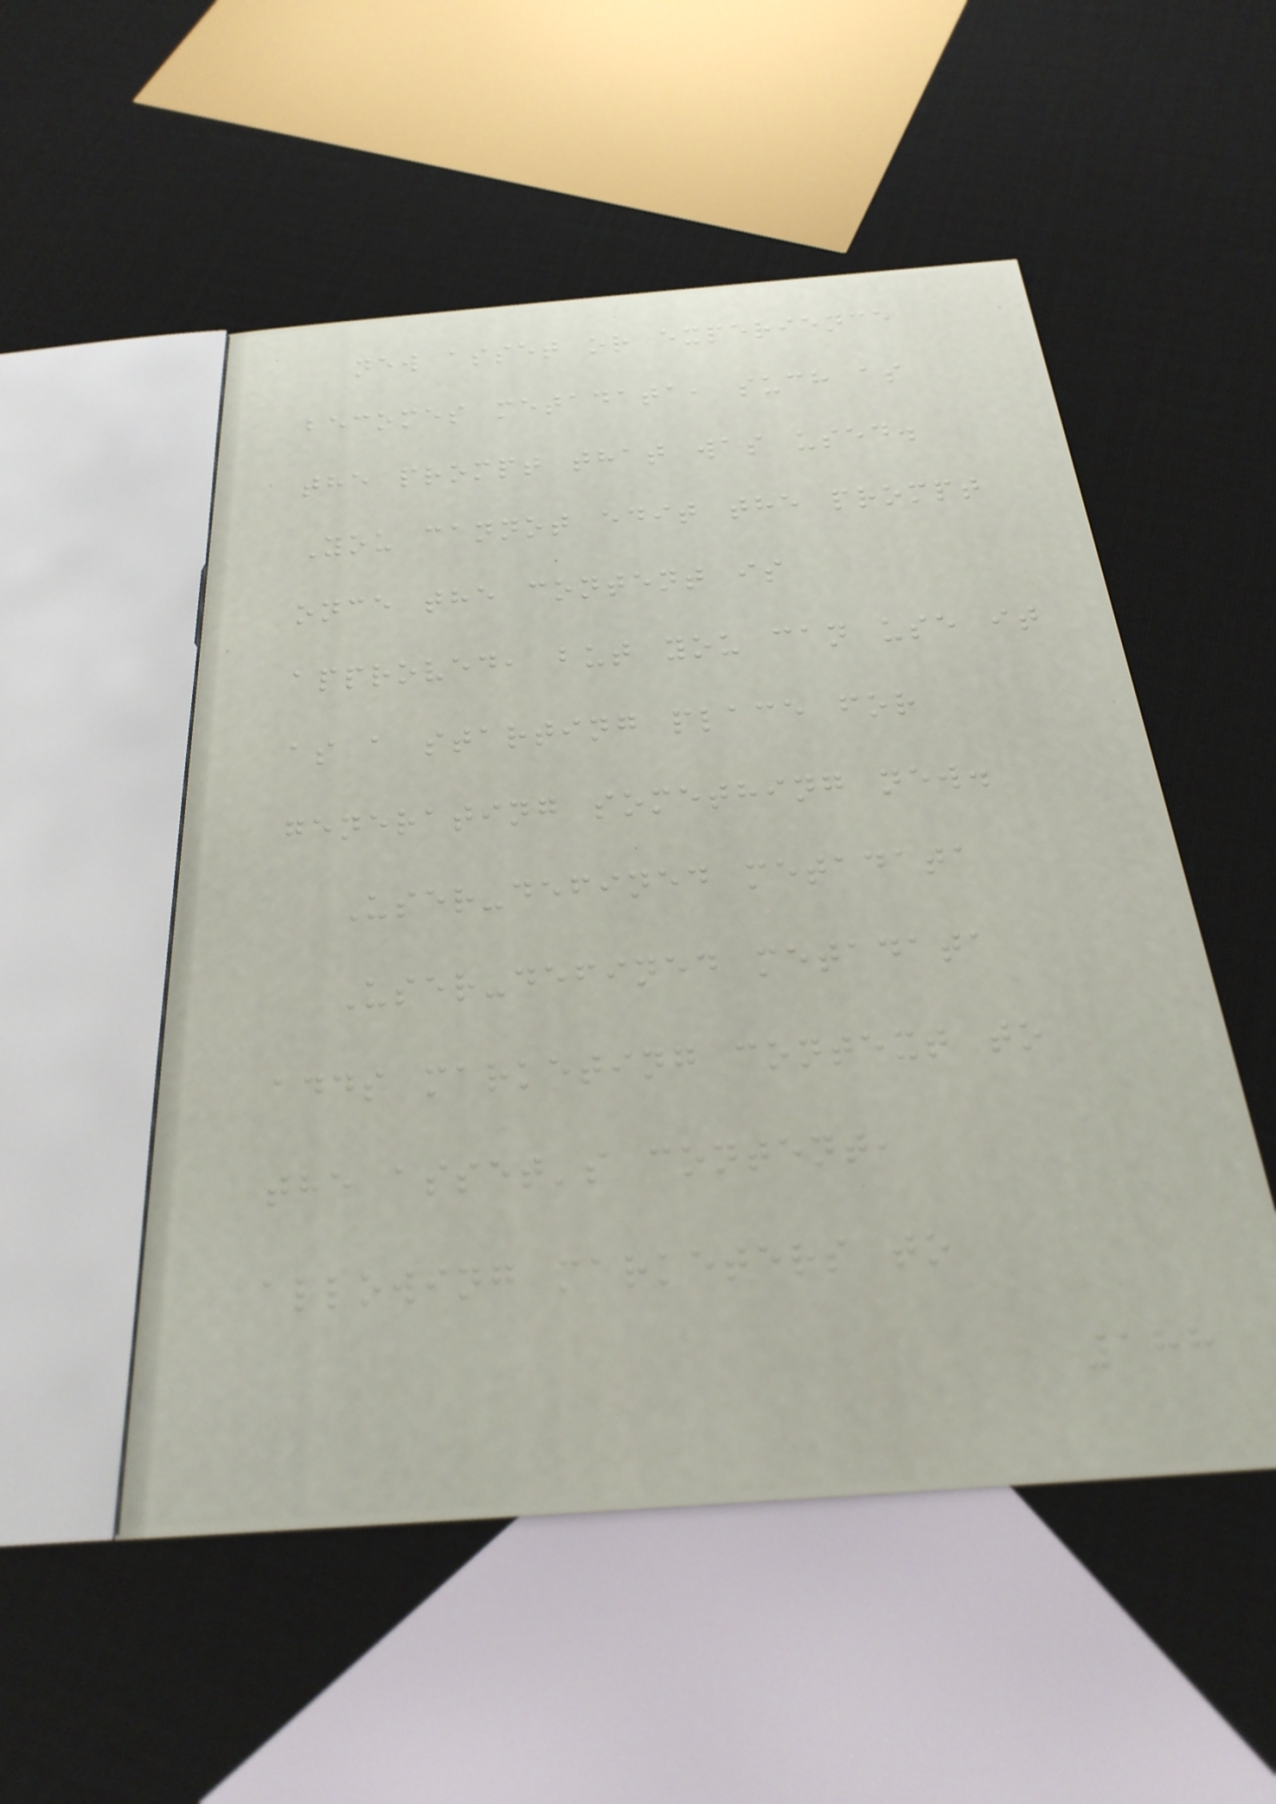new asset or experience
becomes metadata, such as
the prompt that was used.
You cannot edit the prompt
once the content is
approved, but you can use it
as a starting place for
generating something new.
User-defined metadata
User-defined metadata
adds marketing context to
the asset's content,
allowing marketers to
188
